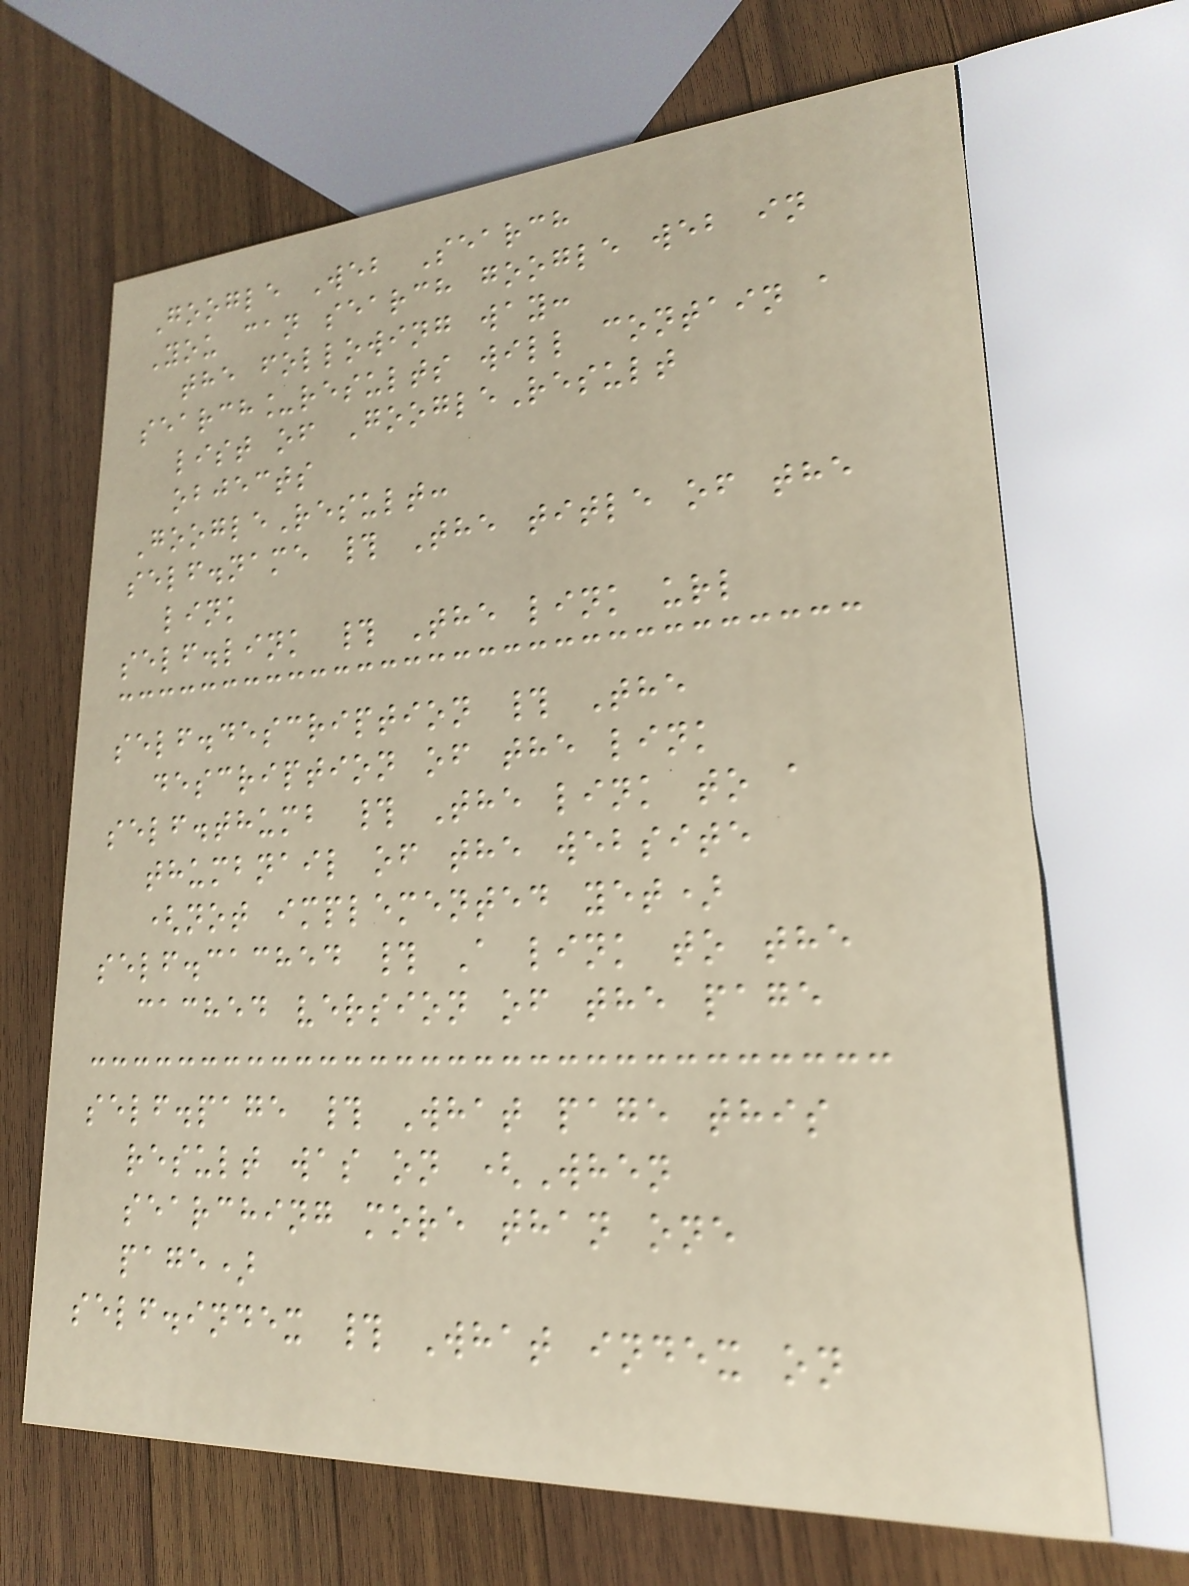Google Web Search
You can search google web in
the following way:
search_results will contain a
list of GoogleResult
objects
GoogleResult:
self.name # The title of the
link
self.link # The link url
self.description # The
description of the link
self.thumb # The link to a
thumbnail of the website
(not implemented yet)
self.cached # A link to the
cached version of the page
self.page # What page this
result was on (When
searching more than one
page)
self.index # What index on
